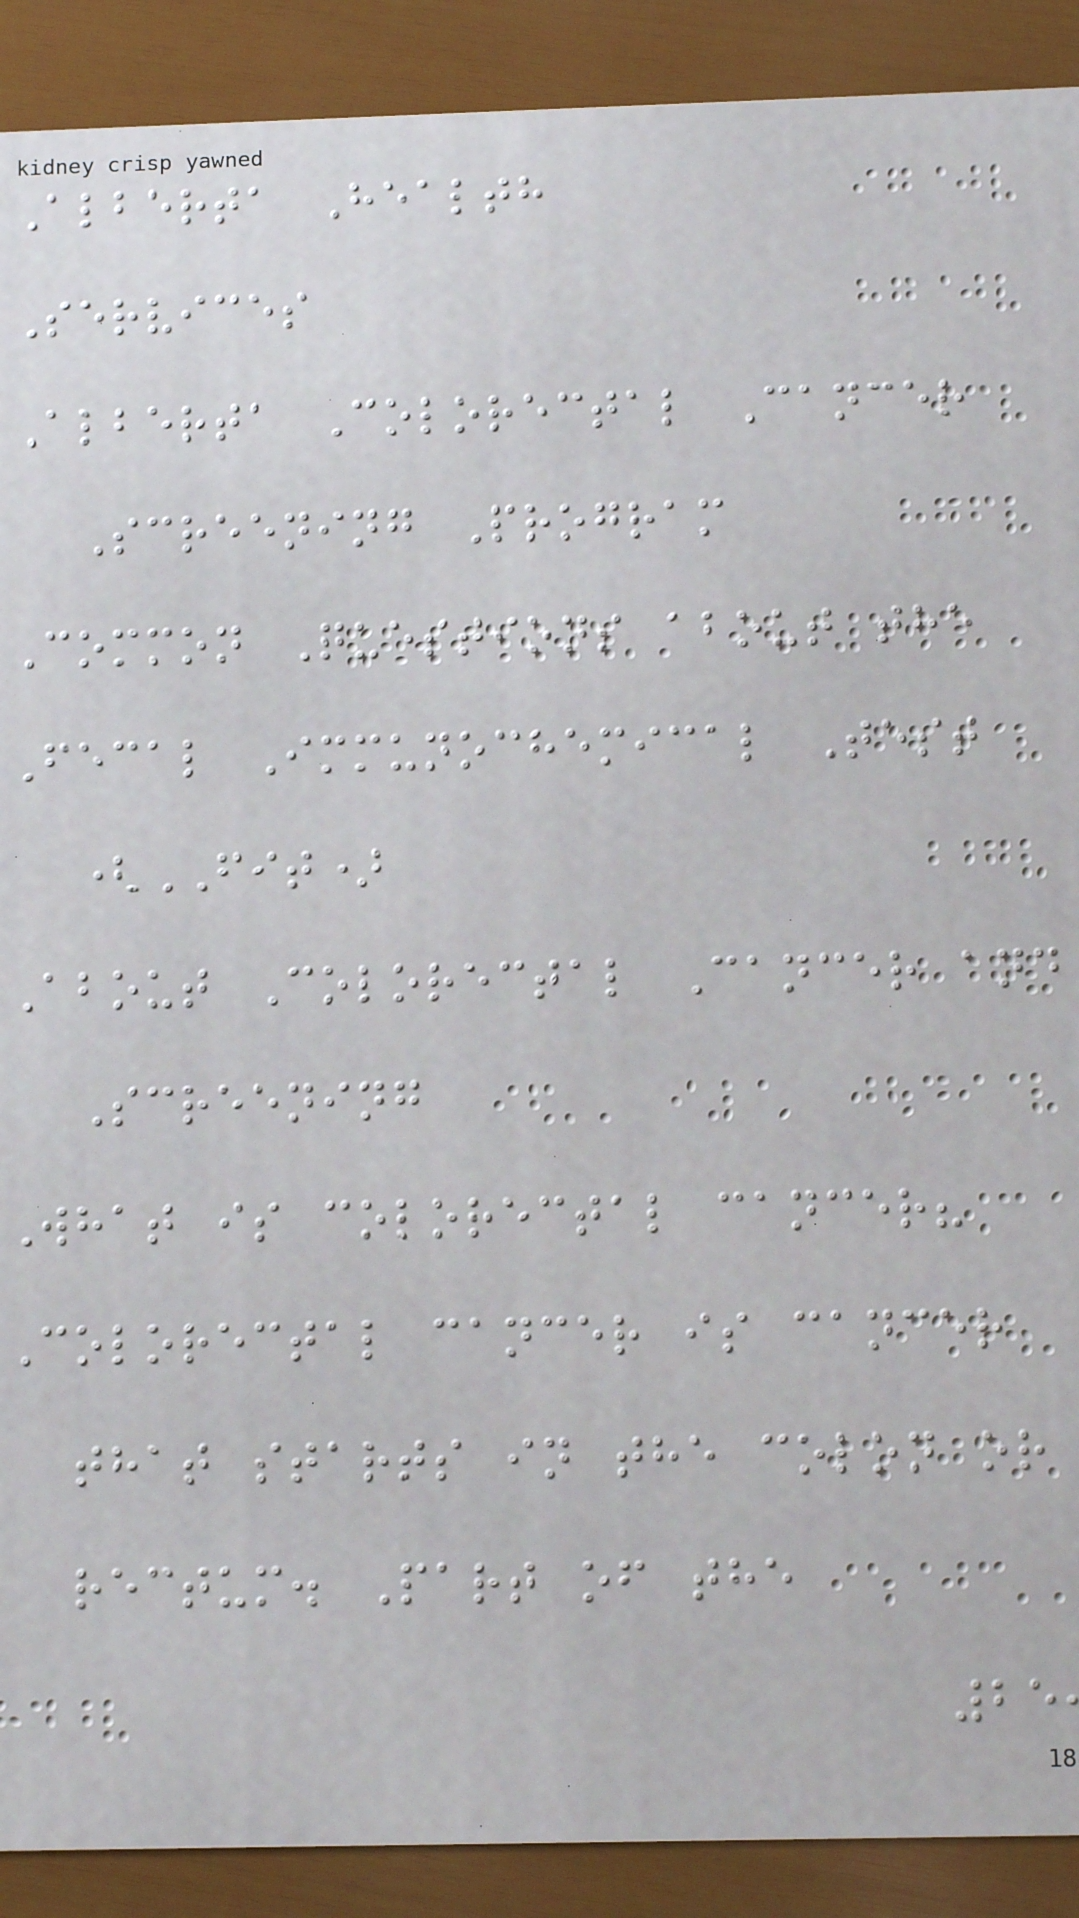Alberta Health
Services
Alberta Colorectal Cancer
Screening Program
Common Questions about the
Fecal Immunochemical Test
(FIT)
About Colorectal Cancer and
Screening
What is colorectal cancer?
Colorectal cancer is cancer
that starts in the colon or
rectum. Part of the
